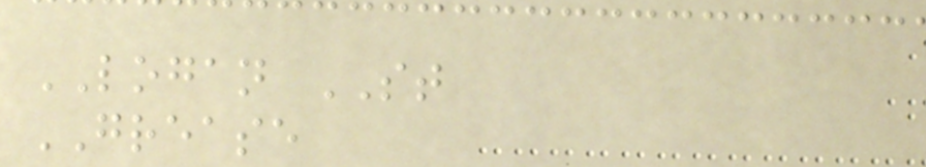LOGAN ST
GREASE
